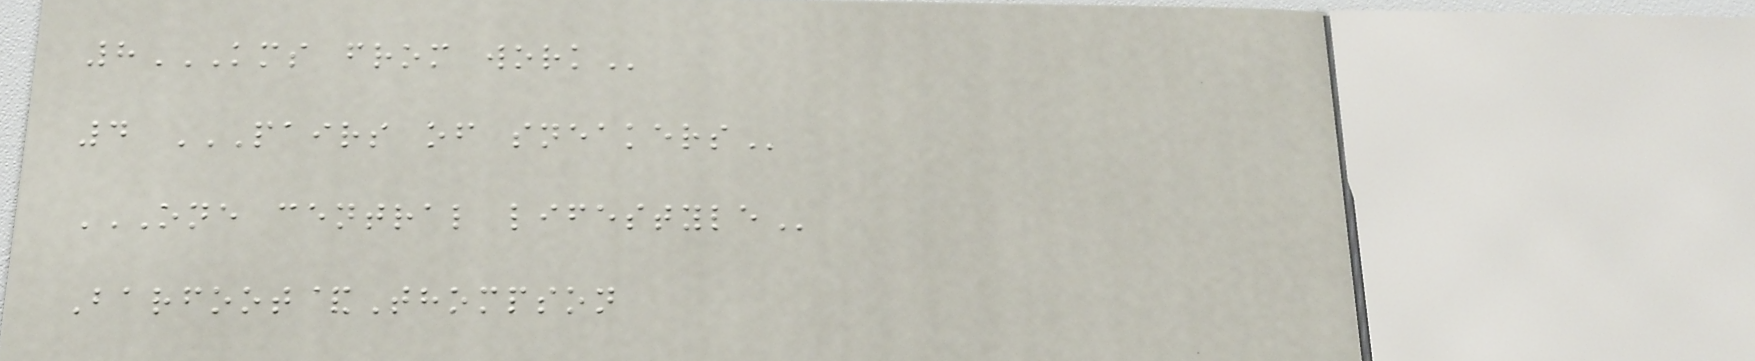8KMS FROM WORK
4 PAIRS OF SNEAKERS
ONE CENTRAL LIFESTYLE
Barfoot&Thompson
